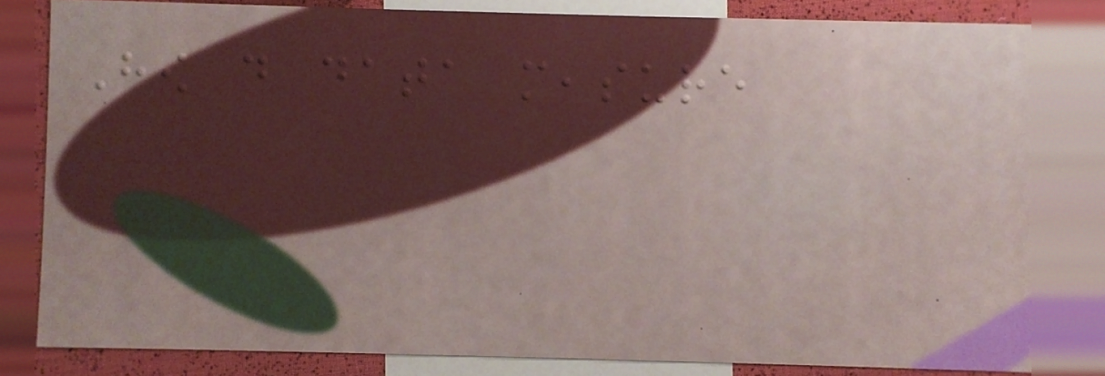How do data measure
